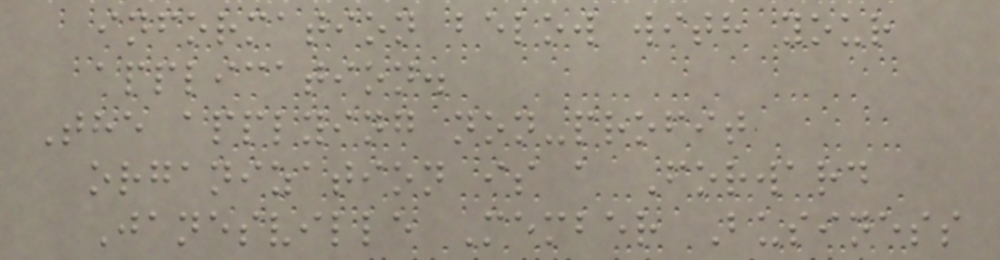information below with your
application.
The applying non-profit
organization is a Forward
Janesville Member Business
